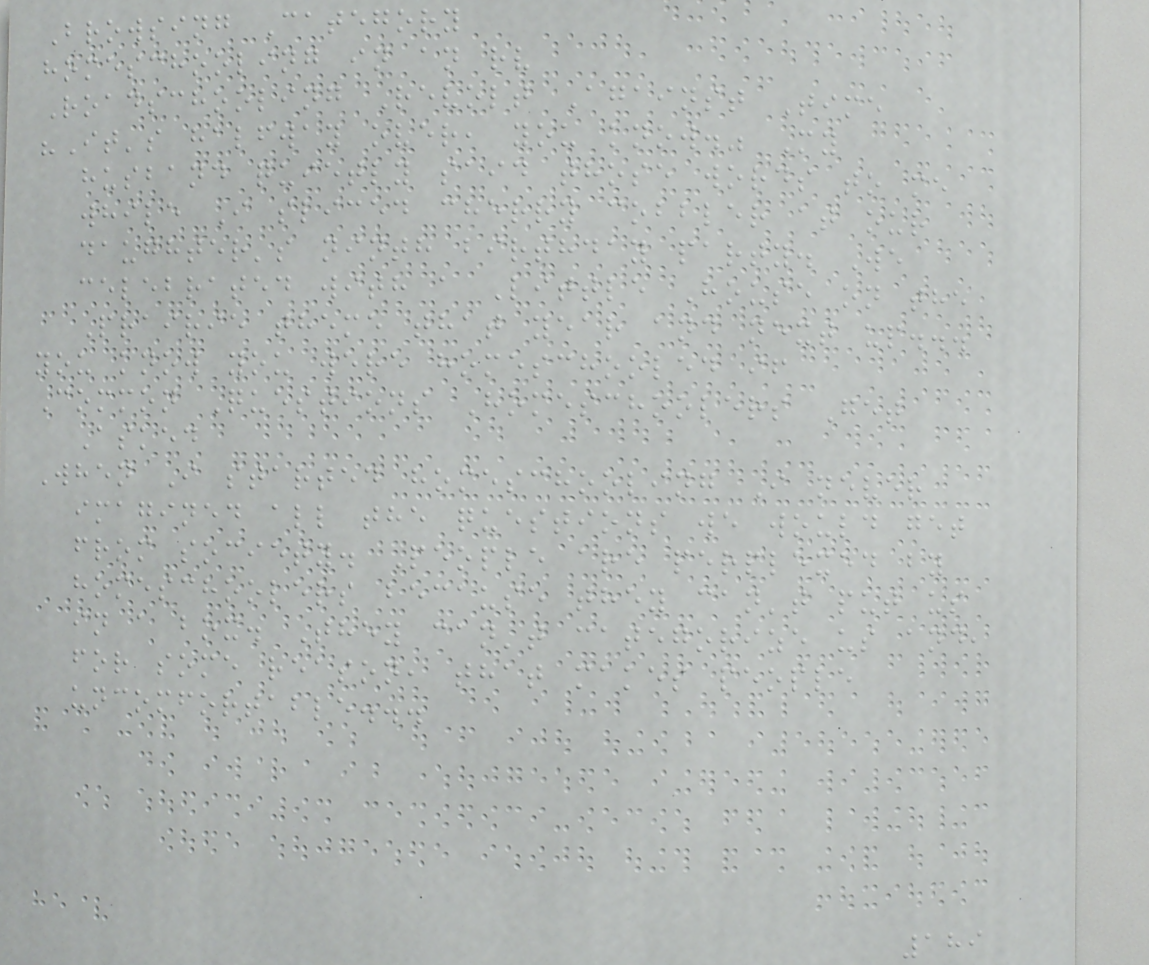Browsing Category
homeschooling in an rv
Roadschooling Revolt Against Time
"It's halfway over, you know." My
husband quietly said those words to me
while I sliced cherry cobbler at our
daughter's ninth birthday party. We
celebrated with a Little House on the
Prairie theme that year and next up...
you know you were homeschooled if
Common Questions Homeschoolers Get
Asked
When I started homeschooling I never
imagined all the questions we would get
from society. People are perplexed by
homeschoolers because they can't put us
in a box. They can't categorize us and,
for some reason, that makes people
uncomfortable...
189
